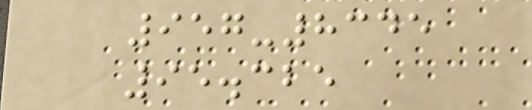957-8345
95.325
